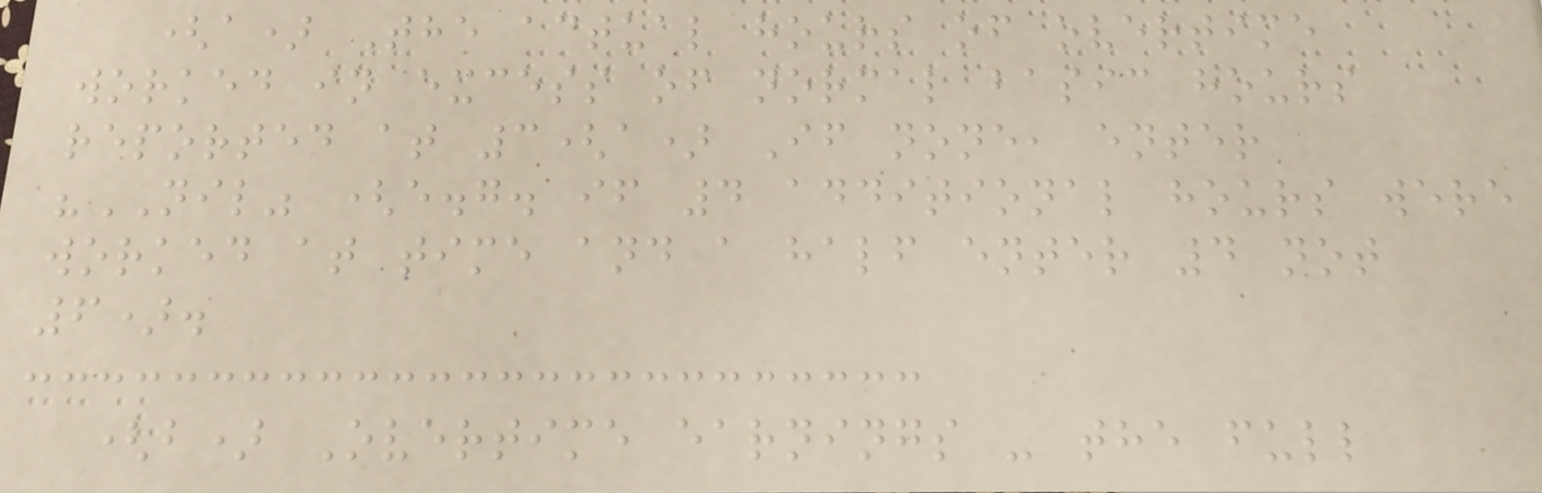(a) The actual hours of overtime
worked in excess of normal basic hours
reported at 3(a) If none, enter
"NIL" (e.g. if 4 additional hours were
worked at time and a half enter 4 not
6).
(b) Overtime earnings - the full
